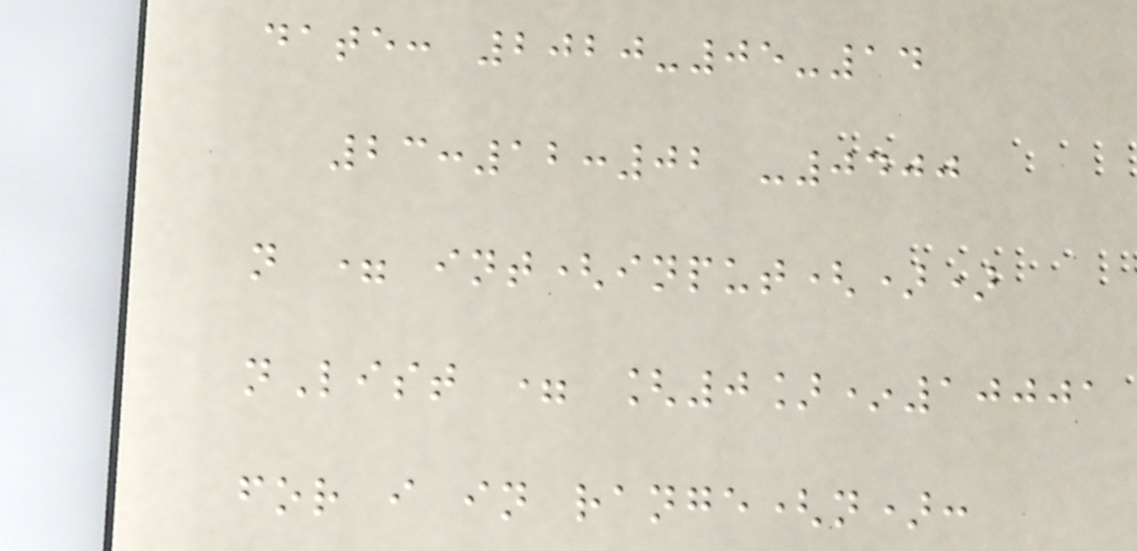date: 2020-05-14
23:12:02 -0400
n = int(input())
nList = [0]*10001
for i in range(n):
